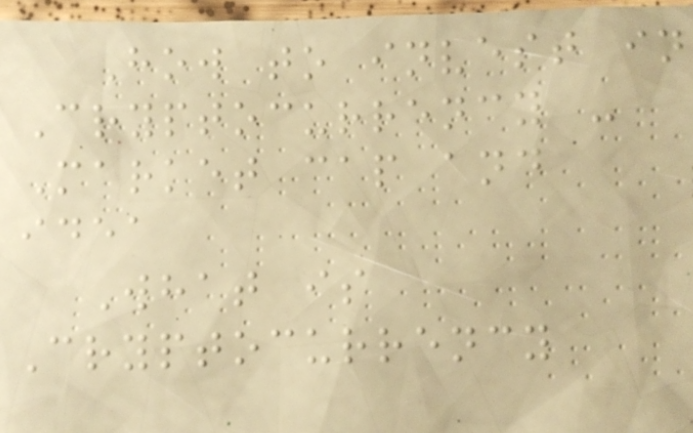How to invest in
Cryptocurrency -
Market cap and
idea
What is
Cryptocurrency
